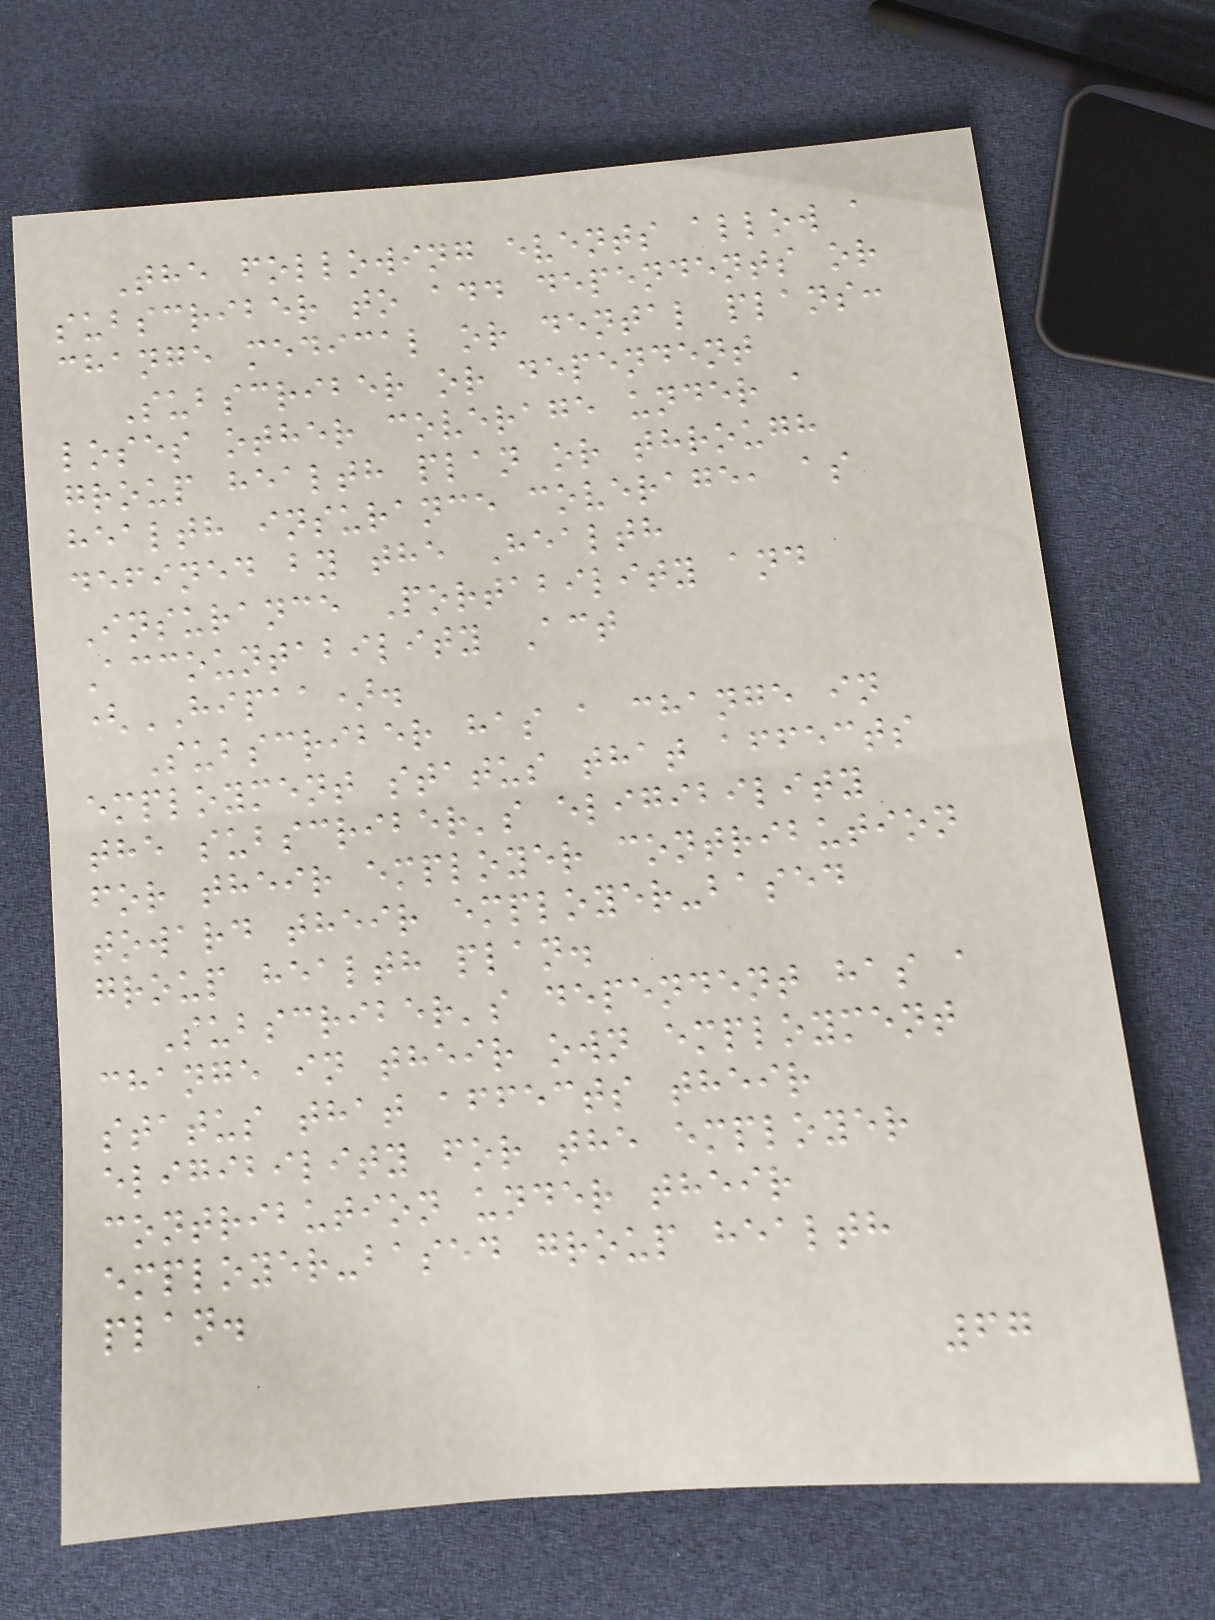The following events allow a
subscriber to add dependents or
change medical or dental plans:
Subscriber or dependent
loses other coverage under a
group health plan or through
health insurance coverage, as
defined by the Health
Insurance Portability and
Accountability Act
(HIPAA).
Subscriber has a change in
employment status that affects
the subscriber's eligibility
for their employer contribution
toward their employer-based
group health plan.
Subscriber's dependent has a
change in their own employment
status that affects their
eligibility for the employer
contribution under their
employer-based group health
plan.
67
